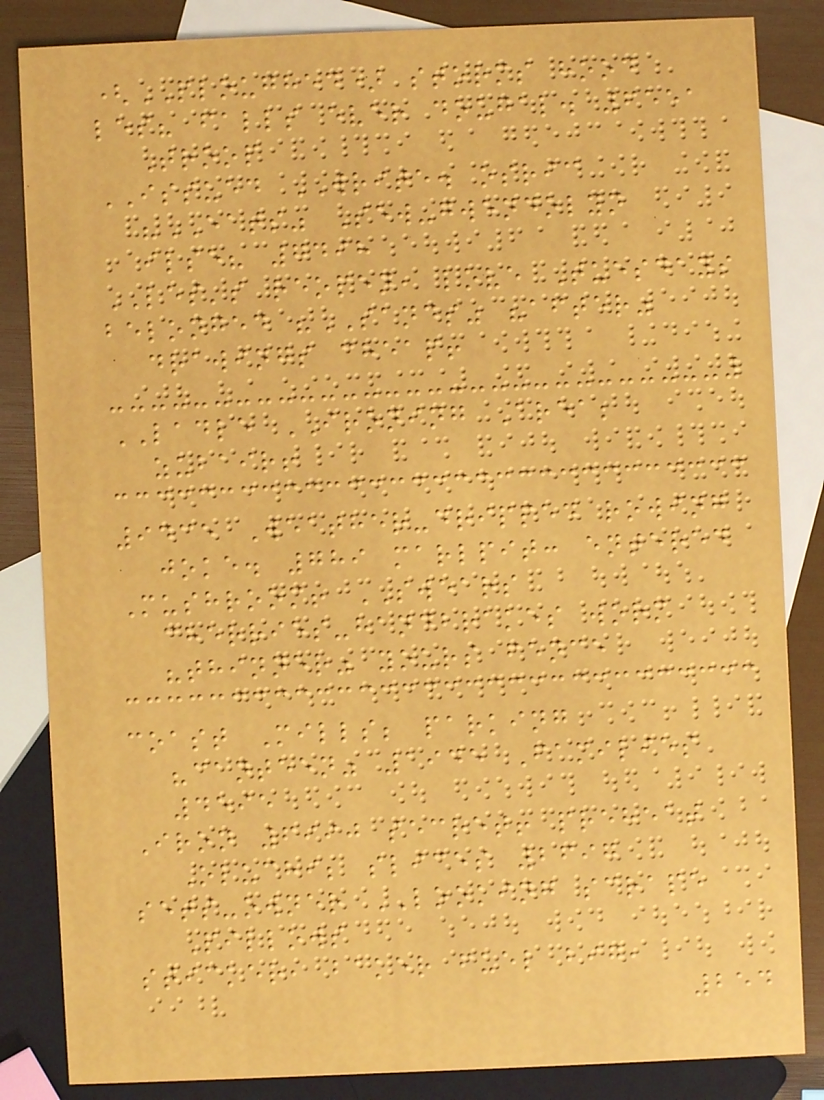(PLOUGHED) storms hood
les? falls ever dougal. 6551
Troop
ISSUED WRITE. osric
"EATS" Sew-gwendolyn
ilse? 7498
LES's reopen, love Tuesdays
belonged "SANDS" "after"
drawings cheap!
LADLE IRONING Area;
zubair!
9435 Weather-dripped rowing
joke. 789 marlpit: entered
Mushroom! SWEARS
cherries-handbrakes worm
"thinner" yours fence
coast Mills; parking
"canteen" 1945 Families
4595
Iron 6990 secret! preheat
Oluchi; slices 2697
sets-owner LOOKING scrape
Pillows
sticker, baker fuel big,
254
